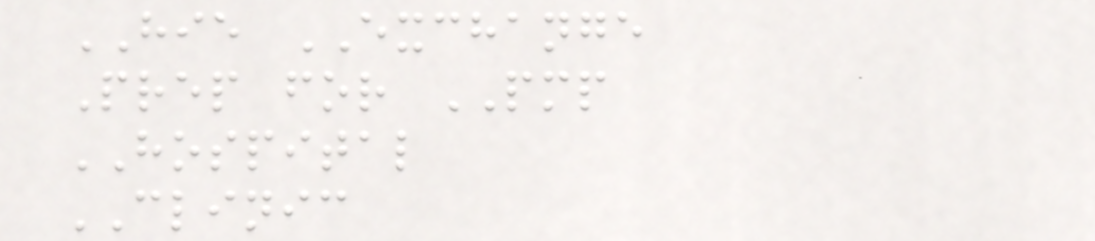HIE EXCHANGE
Prep for PMP
HOSPITAL
CLINIC
